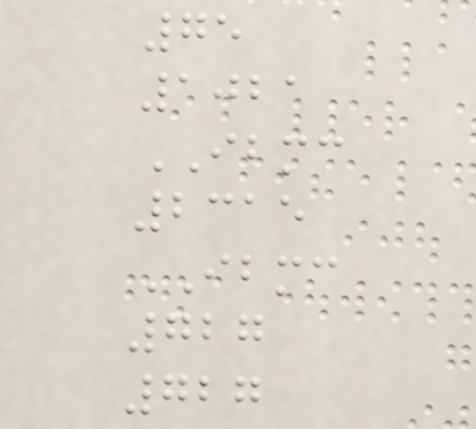75
1021
IBMC
2315
IBMC
727
727
